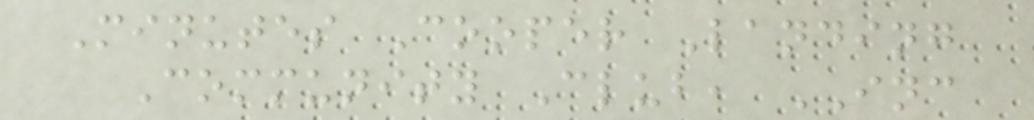Minutes Cooper Landing
Community Club, INC
